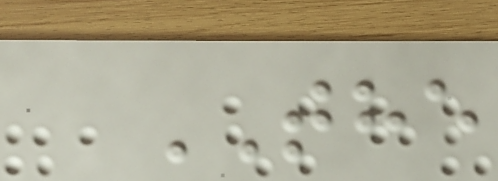THE
